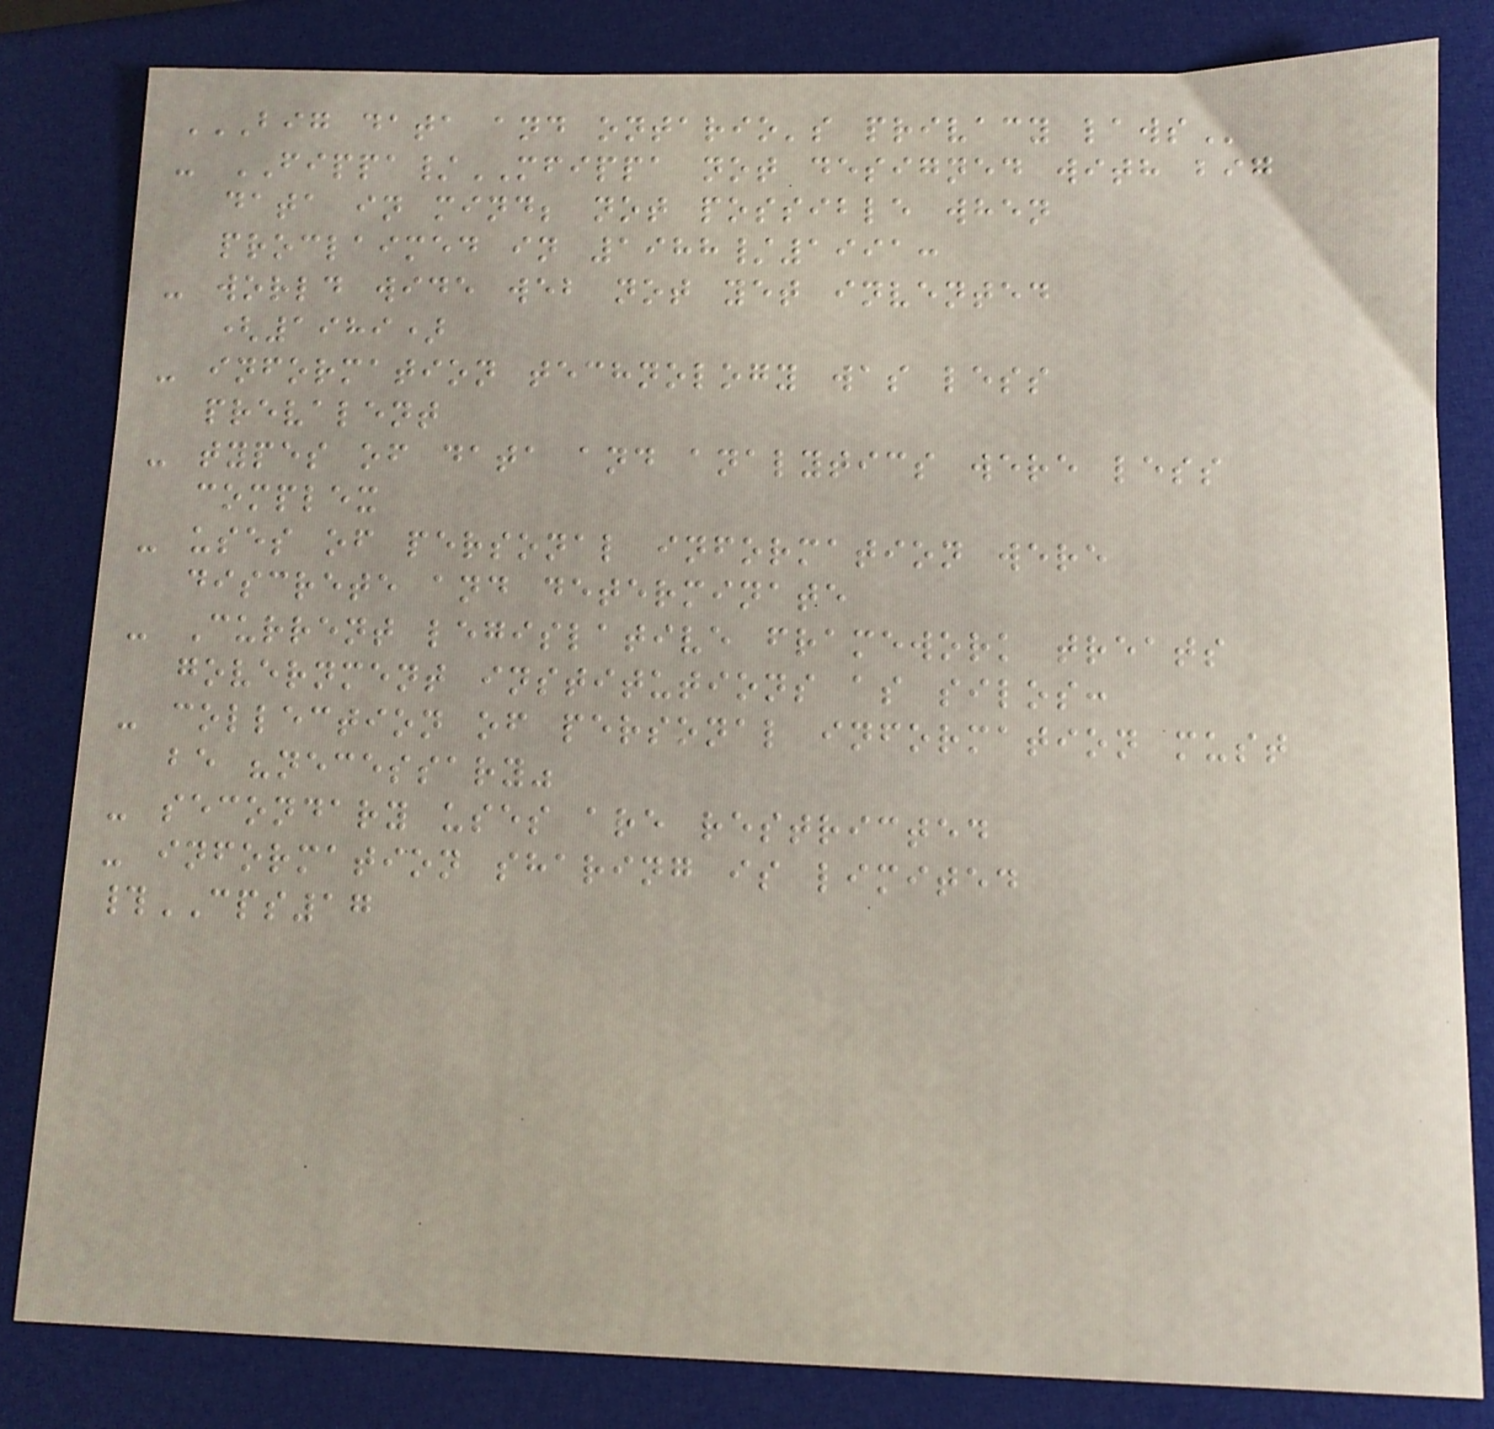BIG DATA AND ONTARIO'S PRIVACY LAWS
- FIPPA/MFIPPA not designed with big
data in mind; not possible when
proclaimed in 1988/1991:
- world wide web not yet invented
(1989)
- information technology was less
prevalent
- types of data and analytics were less
complex
- uses of personal information were
discrete and determinate
- Current legislative framework treats
government institutions as silos:
- collection of personal information must
be "necessary"
- secondary uses are restricted
- information sharing is limited
#CPS17
